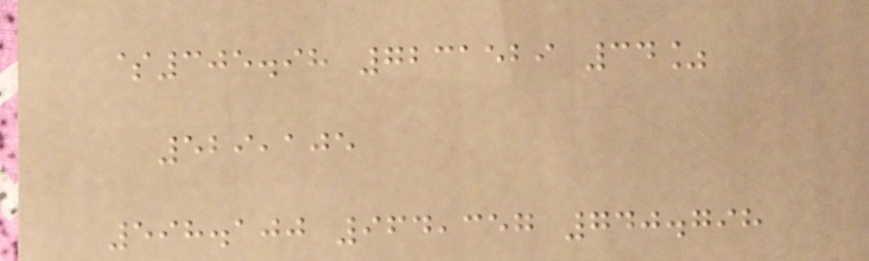$305.98 7231529 34%
529,105
598.100 964,357 740.798
